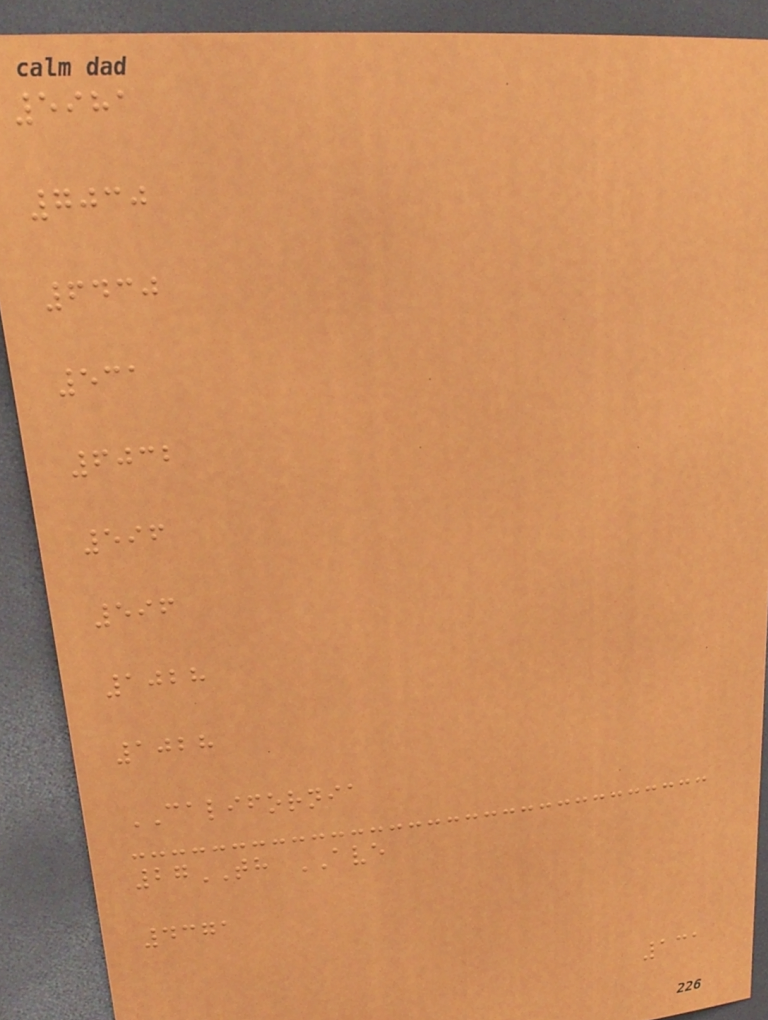5981
7030
6430
531
6032
596
596
1028
1028
CALIFORNIA
27TH AVE
4371
131
